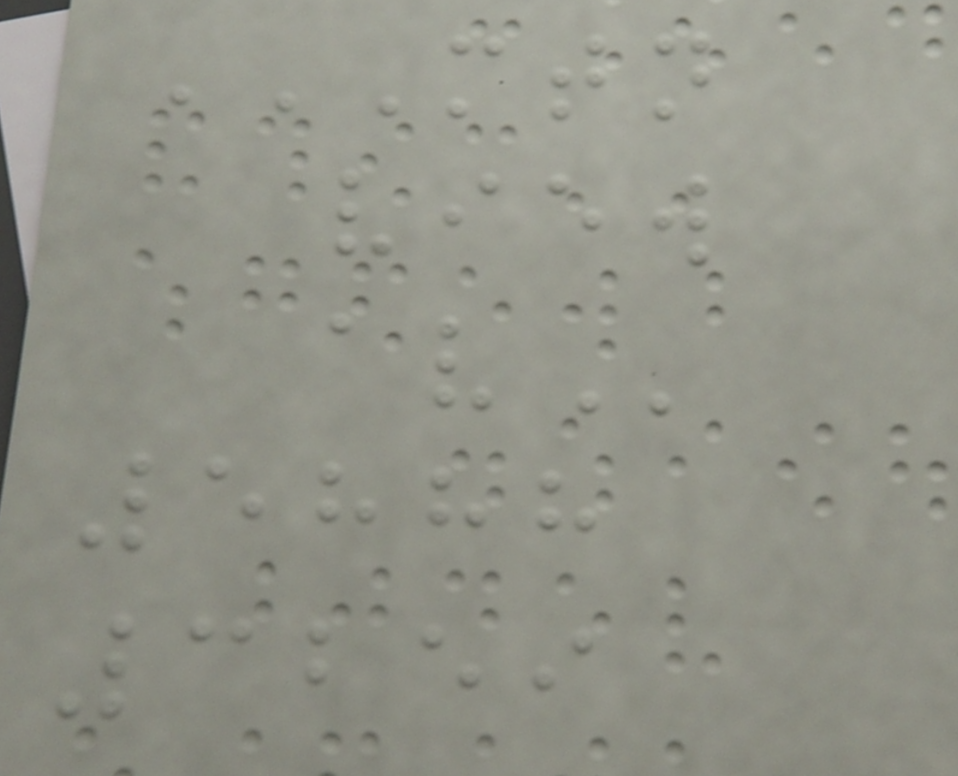MTN
VIEW
AV
5888
3259
